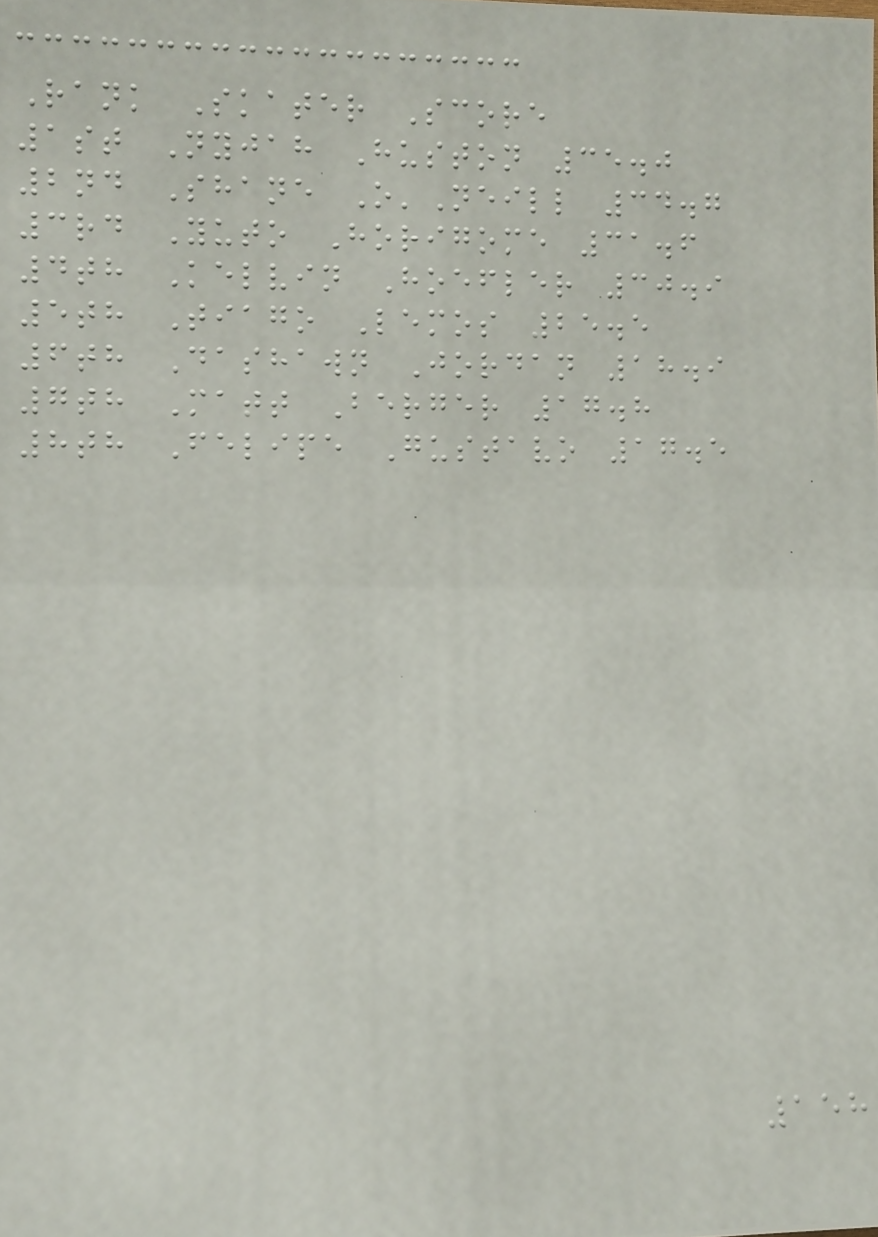Rank Skater Score
1st Nyjah Huston 35.0
2nd Shane O'Neill 34.7
3rd Yuto Horigome 31.6
4th Kelvin Hoefler 30.9
5th Tiago Lemos 25.5
6th Dashawn Jordan 18.9
7th Matt Berger 17.8
8th Felipe Gustavo 17.5
158
